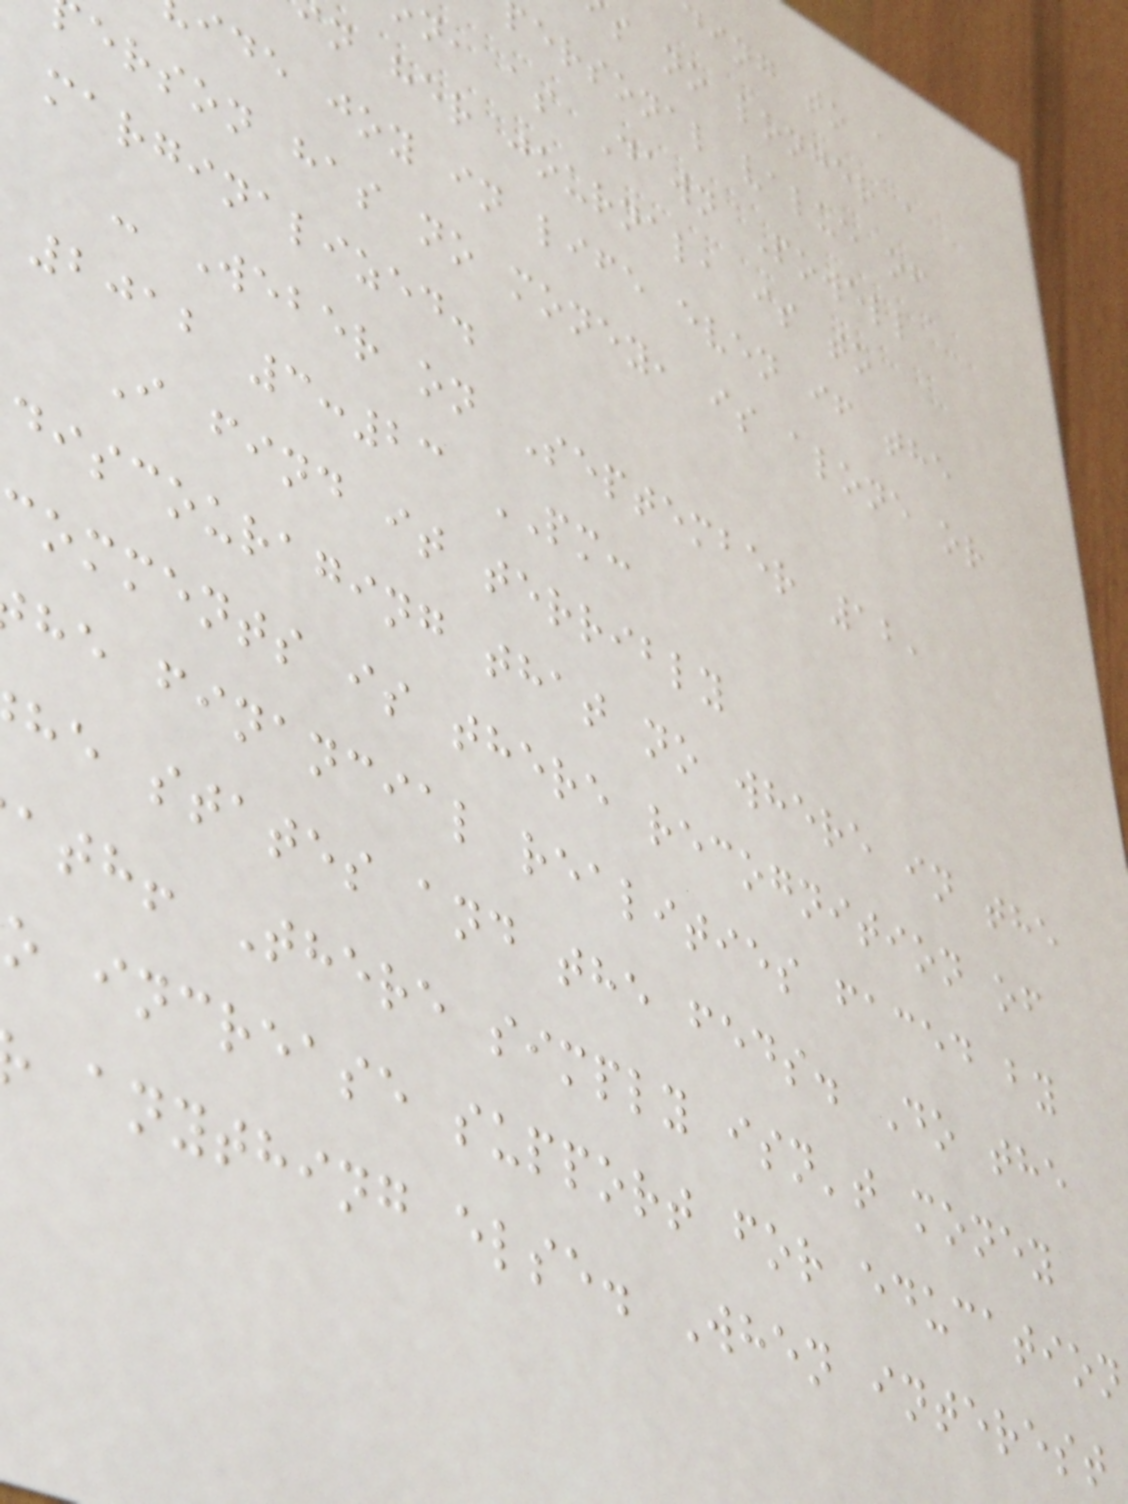ding to a
s no longer a
ersonal value of
n, as Dawn Powell
n her journal, is to
ide joy in life even if the
erson has no money, is alone or
marginalized.
- Weber on September 12,
2012 3:23 PM:
I find it terribly
discouraging that no where in the
comments is there recognition of
he financial realities faced by
he states and the feds. Do the
ath! There simply isn't money
o increase support for education
anything else. When interest
